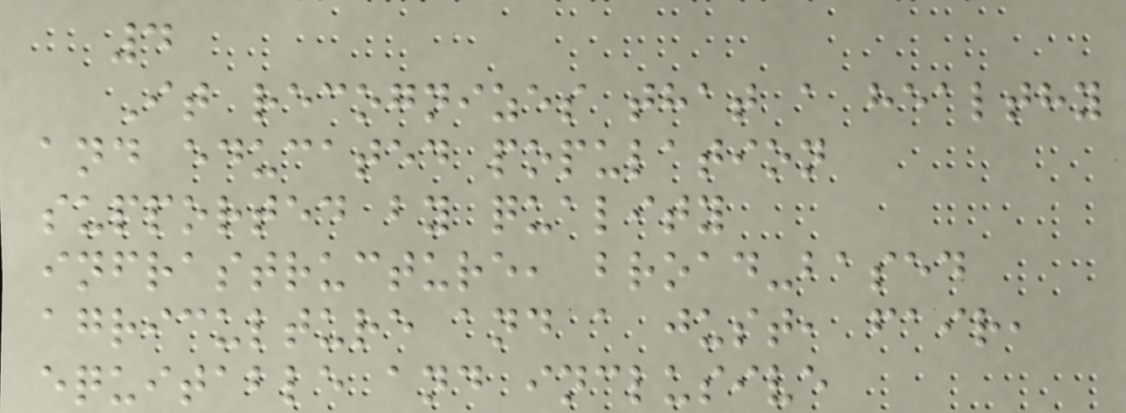4
It recognizes that a healthy
and educated population
supported by quality
infrastructure, broad-based
agriculture and a just, fair,
equitable and inclusive
